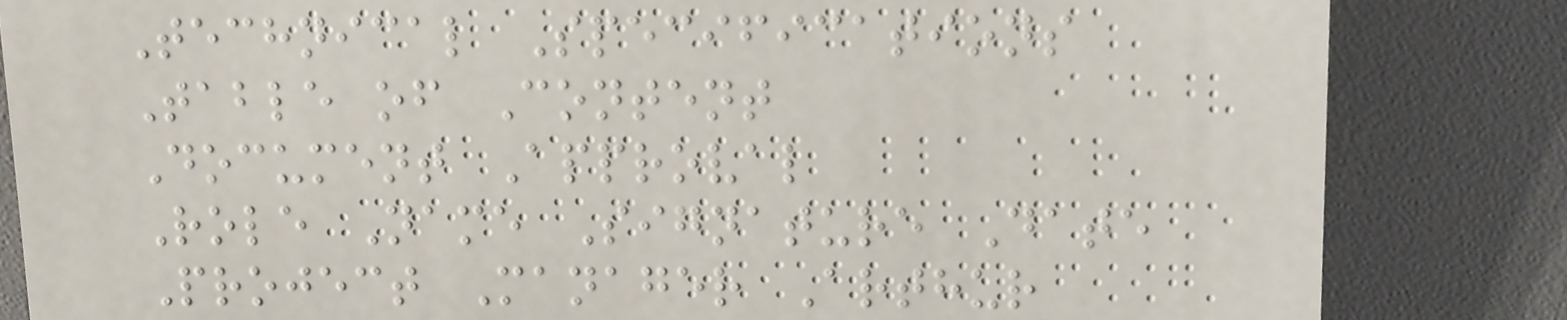Technical Specifications
Table of Content
Document Approval
Role Name Signature Date
Project Manager Arthur
